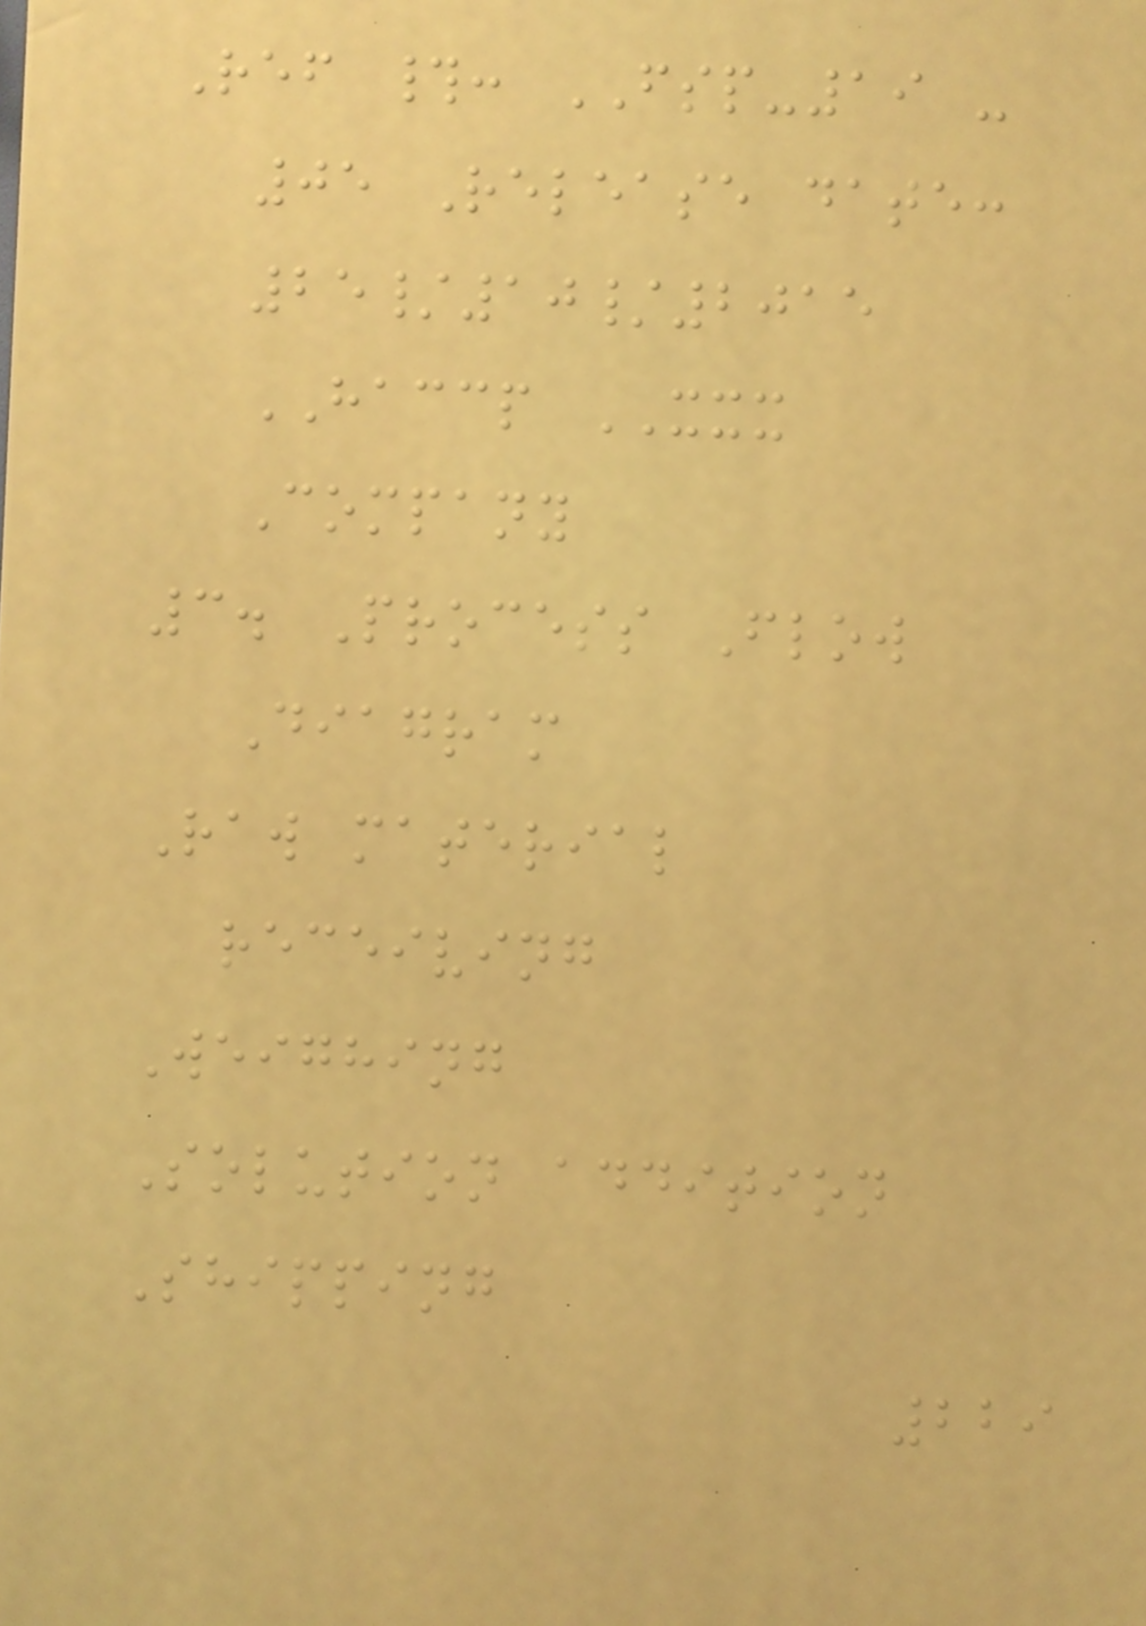Ref #: FSP-19 -
05 Release date:
25/10/2015
HACCP XXX
Company
3. Process Flow
Diagram
Raw material
receiving
Weighing
Solution addition
Shipping
229
